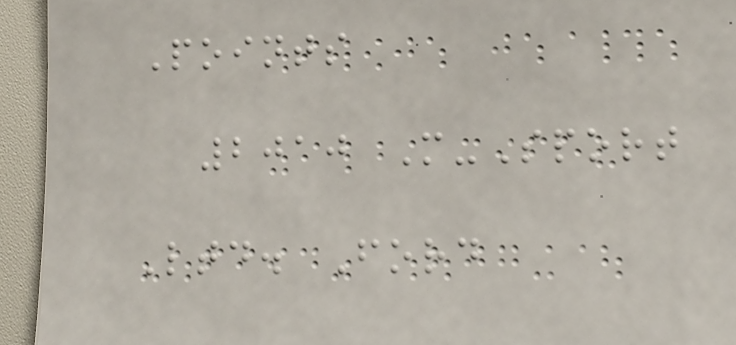Points
2010 M-Sport
Ltd. Ford
